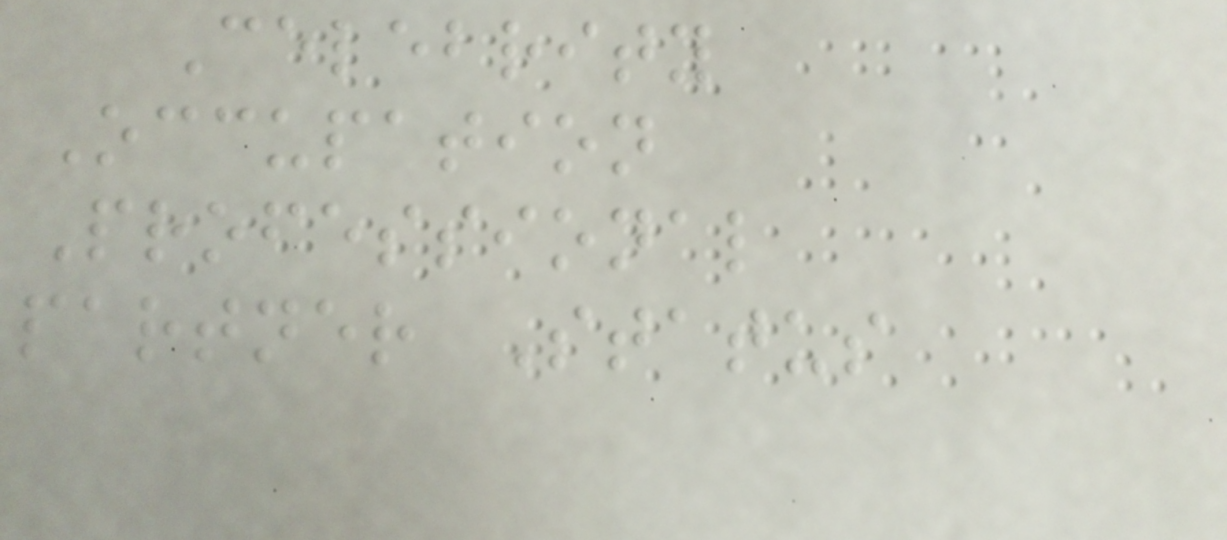Celebrity
Occupation
Professional
partner Status
